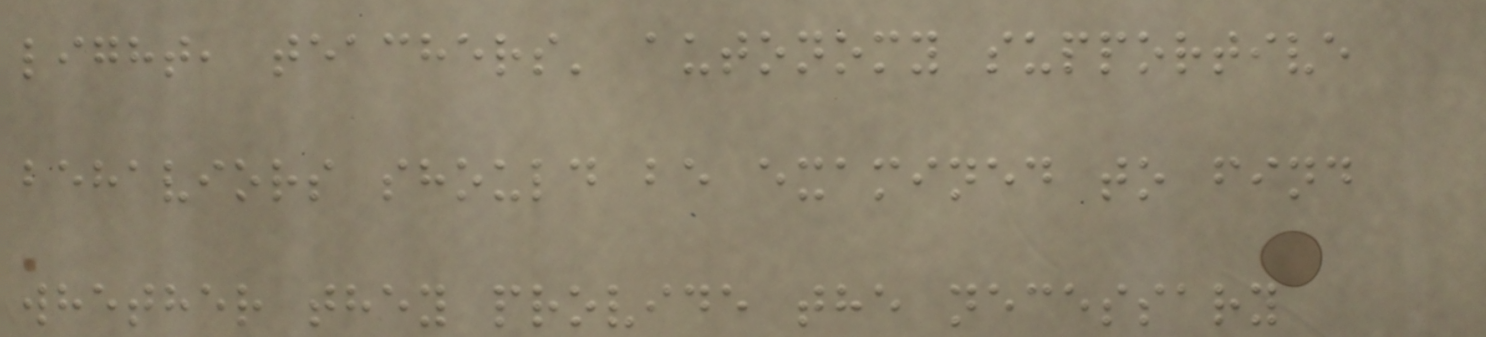light, teachers' autonomy supportive
behaviors should be examined to find
whether they provide the necessary
